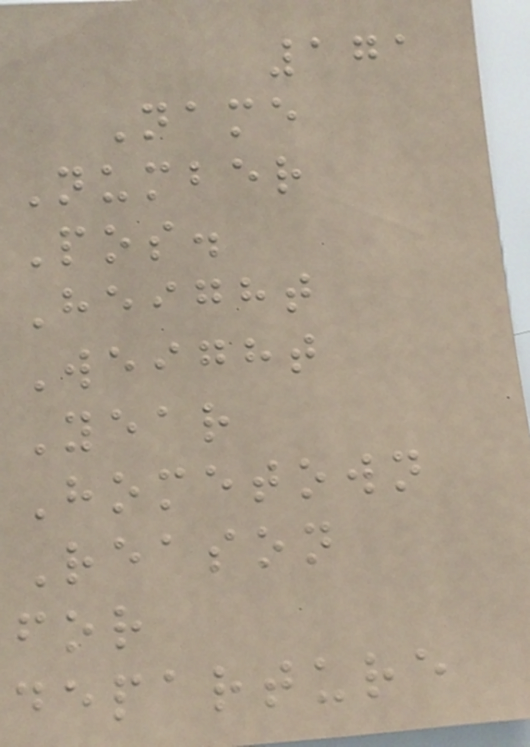171
Name
Number
Pos.
Height
Weight
Year
Hometown
Reason
for
departure
